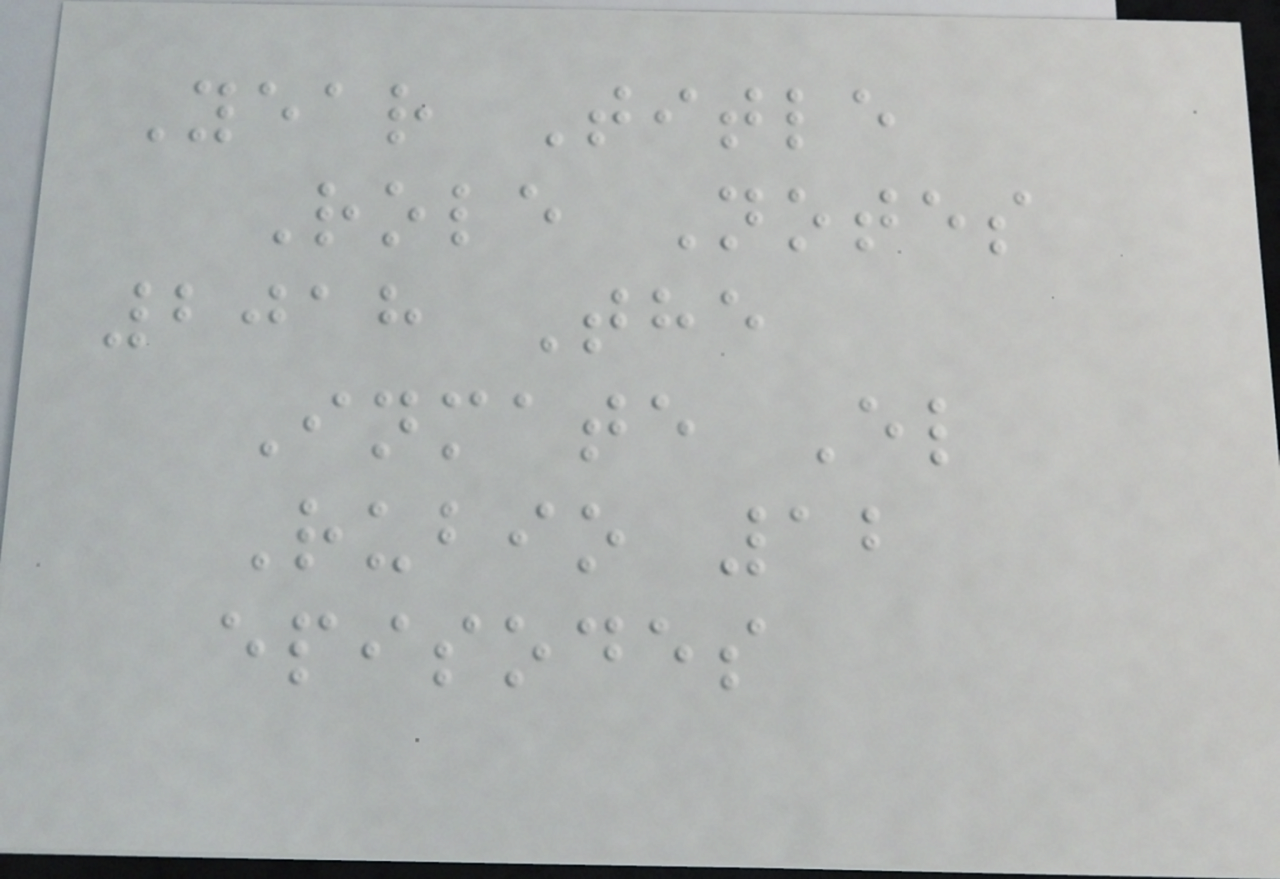Year Title
Role Notes
2018 The
Inmate El
Rubio 12
episodes
